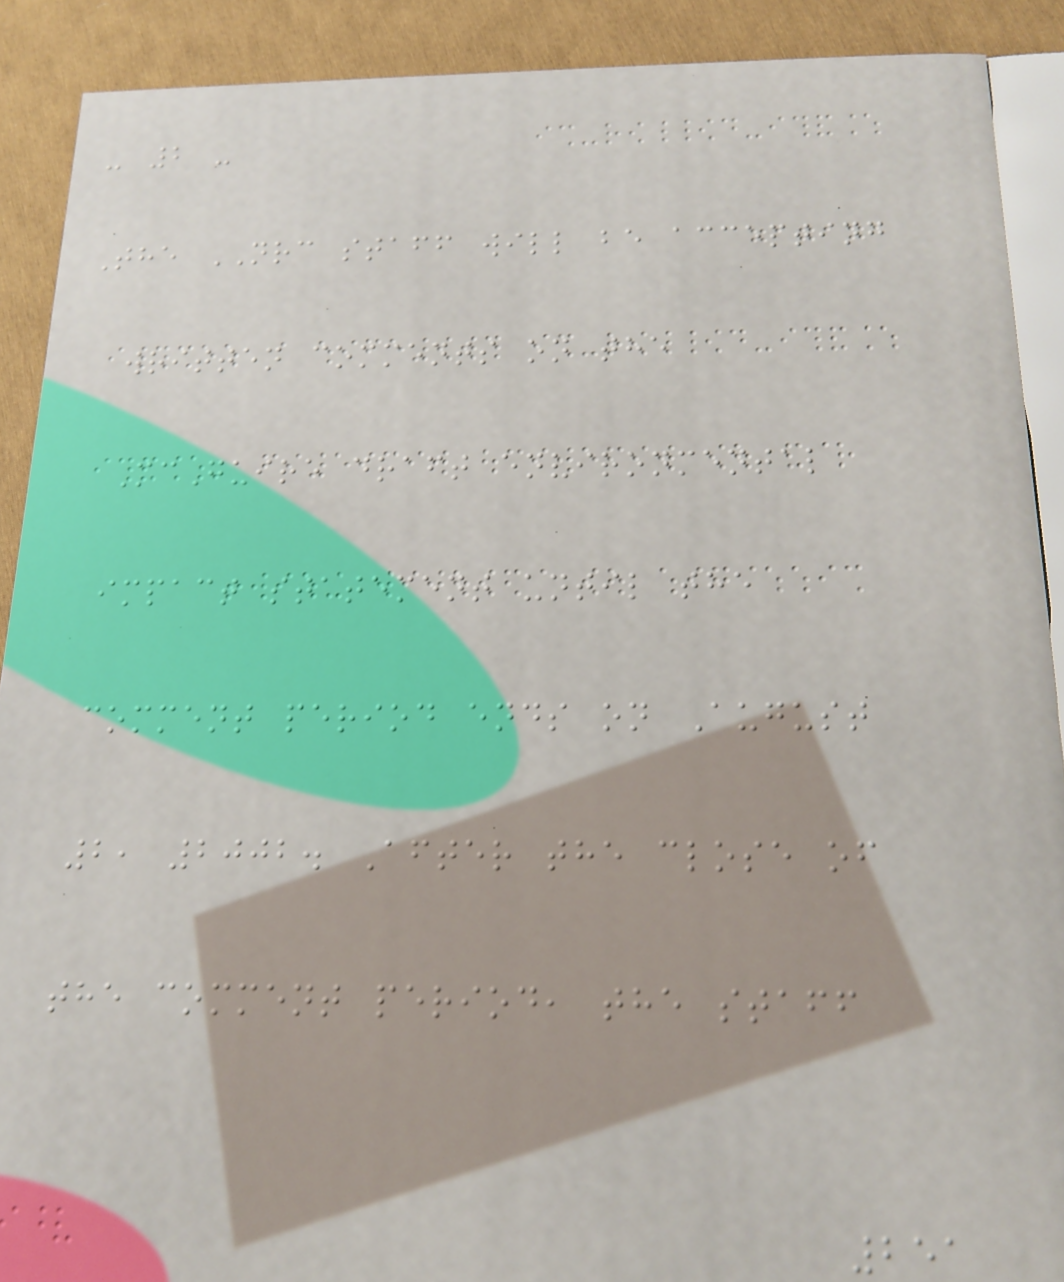- 2 -
The NRC staff will be accepting
written comments on the
McGuire draft environmental
impact statement until the
comment period ends on August
2, 2002. After the close of
the comment period, the staff
251
